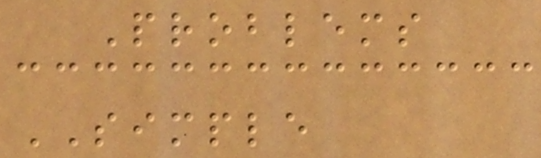Problems
SIMPLE
